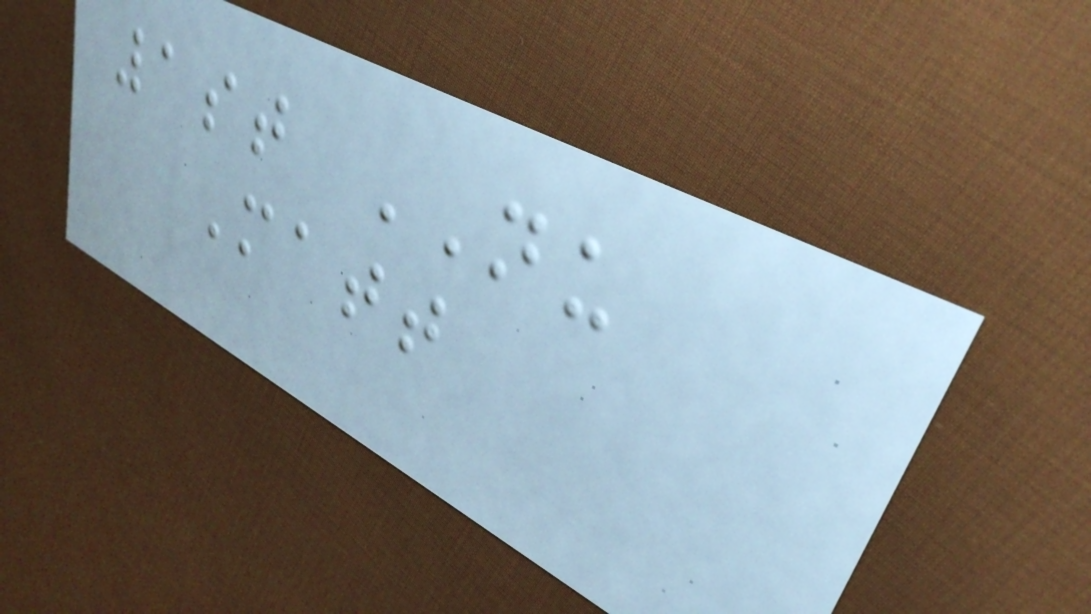1st NU
Matt
